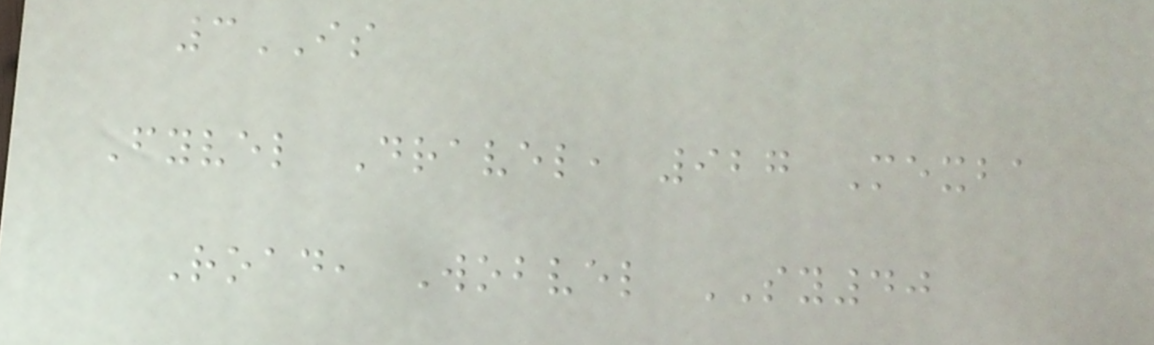3IS
Fyvel Dravel, 927 Mexba
Road, Wobvel SY40
